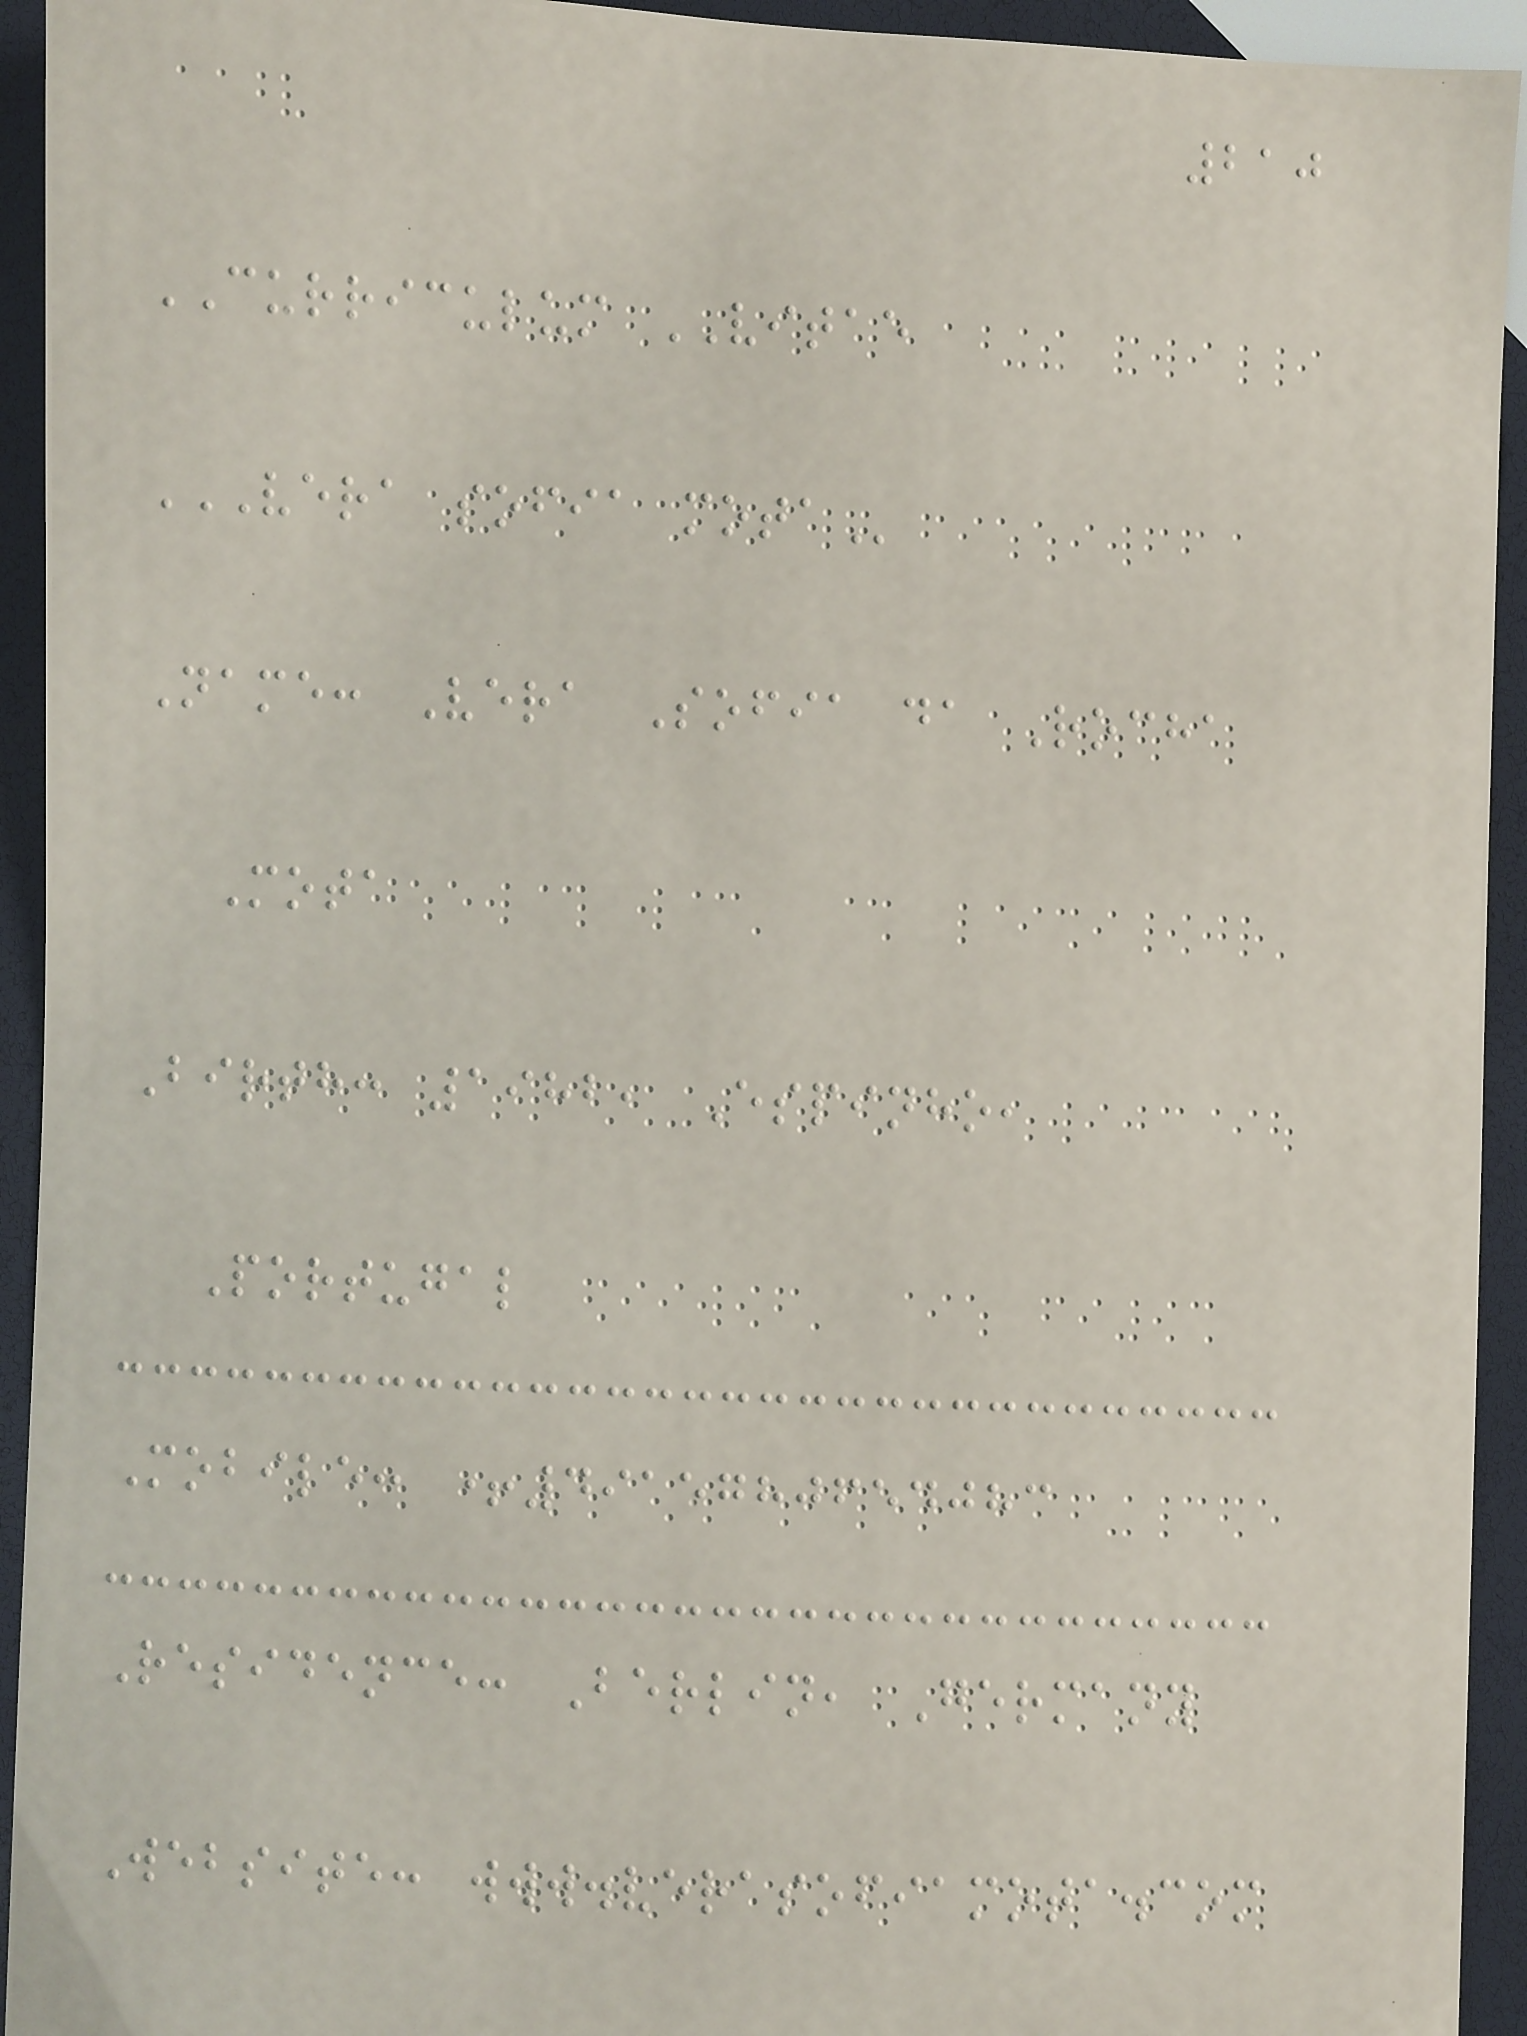210
CURRICULUM VITAE
VERA SOFIA MOTA
Name: Vera Sofia da Rocha
Mota
Birth: 1982, Espinho,
Portugal
Mobile: +4915780654083
Residence: Berlin, Germany
Website: www.verasofiamota.com
